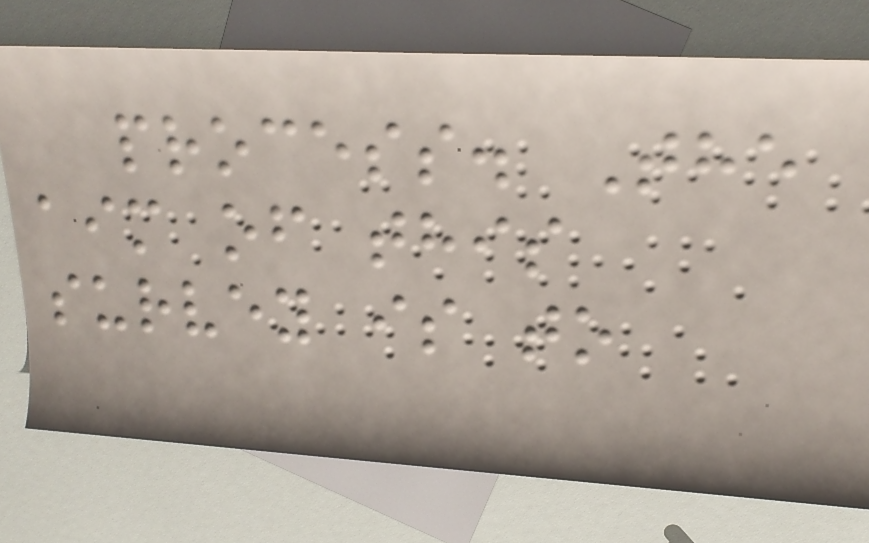process. The
aim of this
survey is to
